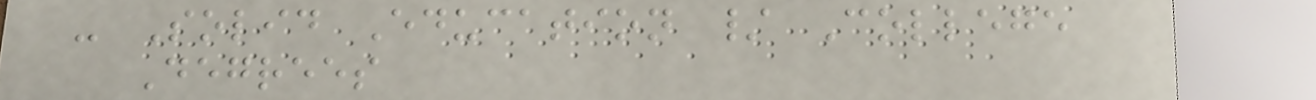- Solid Education / College
Degrees
